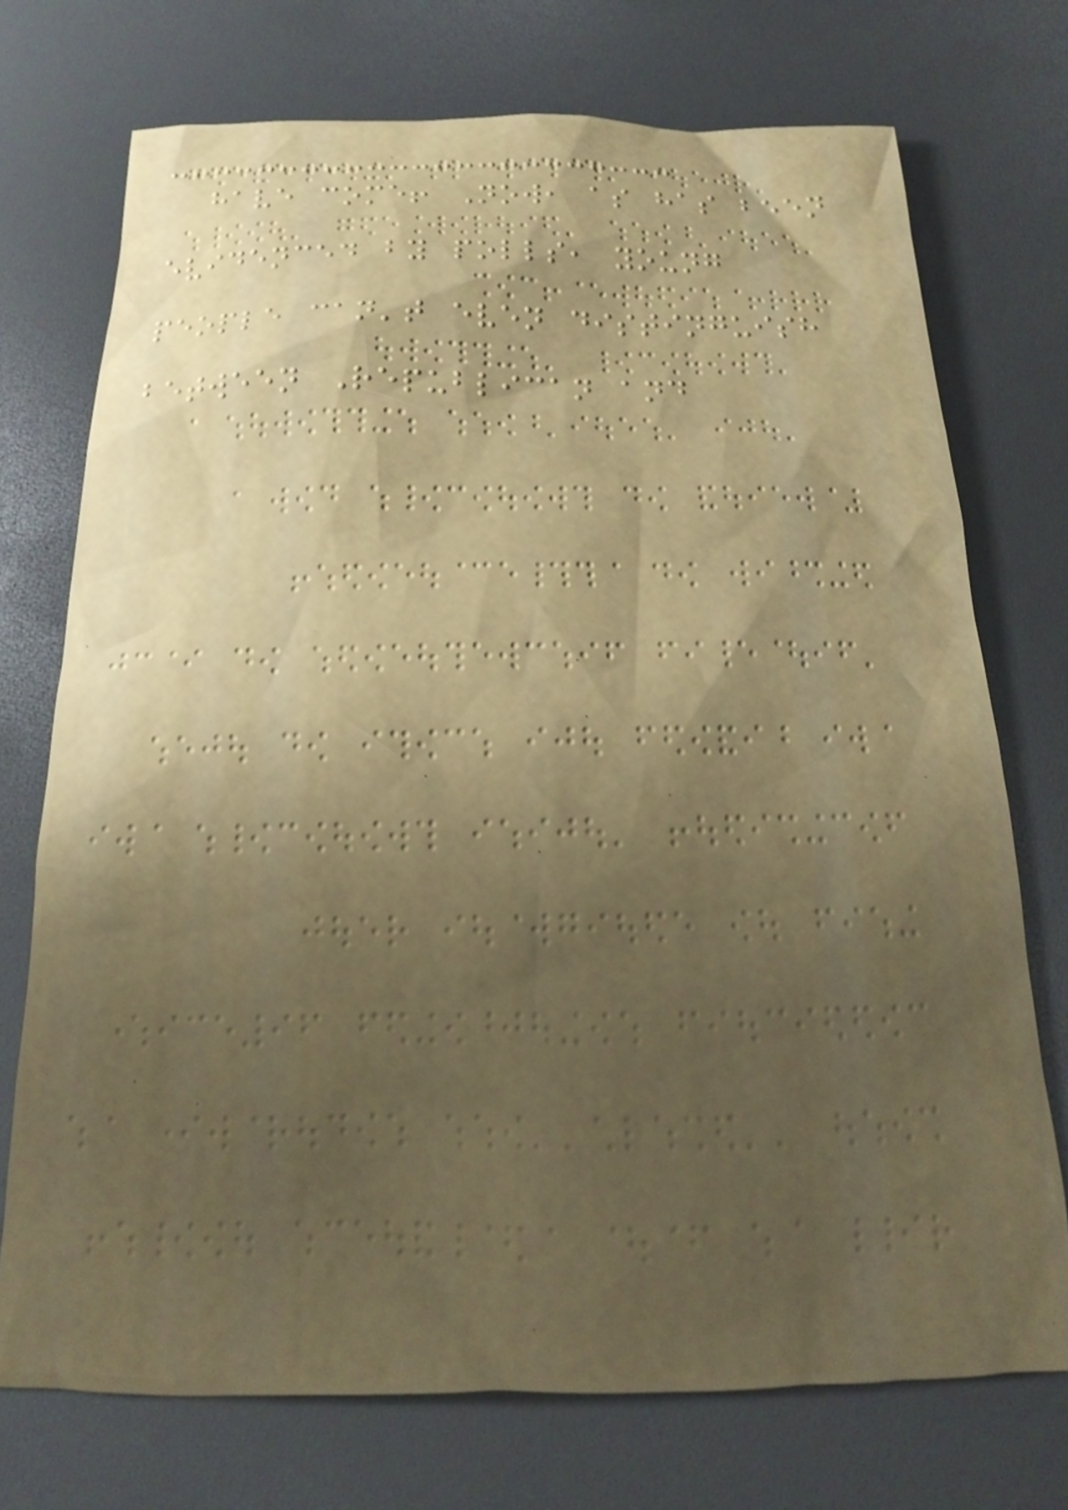have come! Now, as has been
evidenced by polls, young
people can't even distinguish
between Republican and
